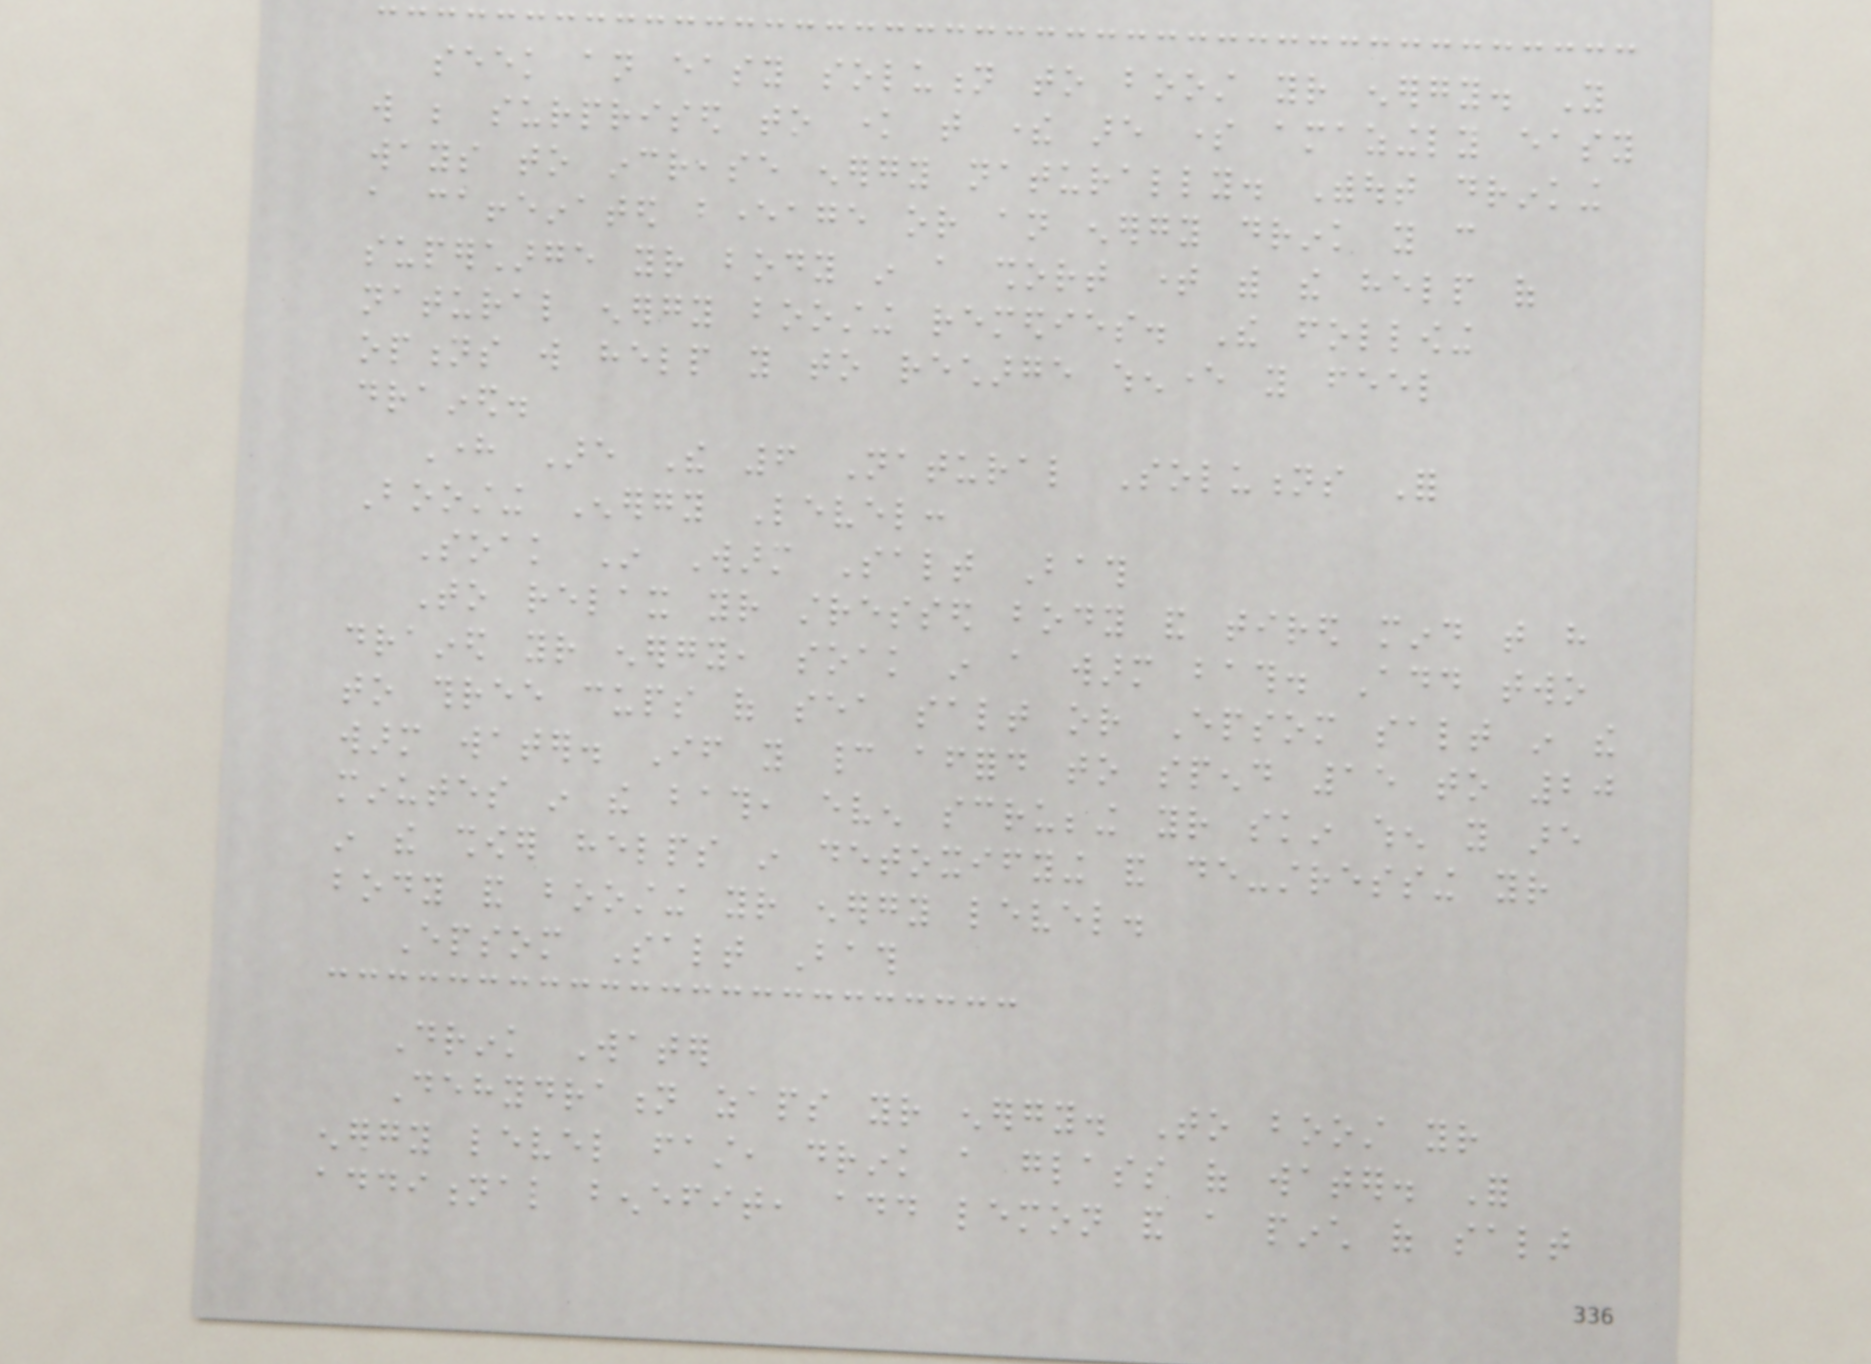seek an easy solution to boost your energy. You
will be surprised to know that there are some amazingly easy
ways to increase energy naturally. Without drinking
a caffeinated beverage or an energy drink you can
supercharge your body in a short time with the help of
natural energy boosting remedies. The following
options will help you to recharge whenever you feel
drained.
Here Are The 6 Natural Solutions For
Boosting Energy Level:
Soak In Warm Salt Bath
To relax your stressed body and tired mind that have
drained your energy, soak in a warm bath. Add two
to three cups of sea salt or Epsom salt in the
warm water. If you cannot afford to spend 15 to 20
minutes in the bath, even scrubbing your skin when you are
in the shower helps in detoxifying and de-stressing your
body and boosting your energy level.
Epsom Salt Bath
Drink Water
Dehydration zaps your energy. To boost your
energy level fast, drink a glass of water. For
additional benefit, add lemon and a pinch of salt
